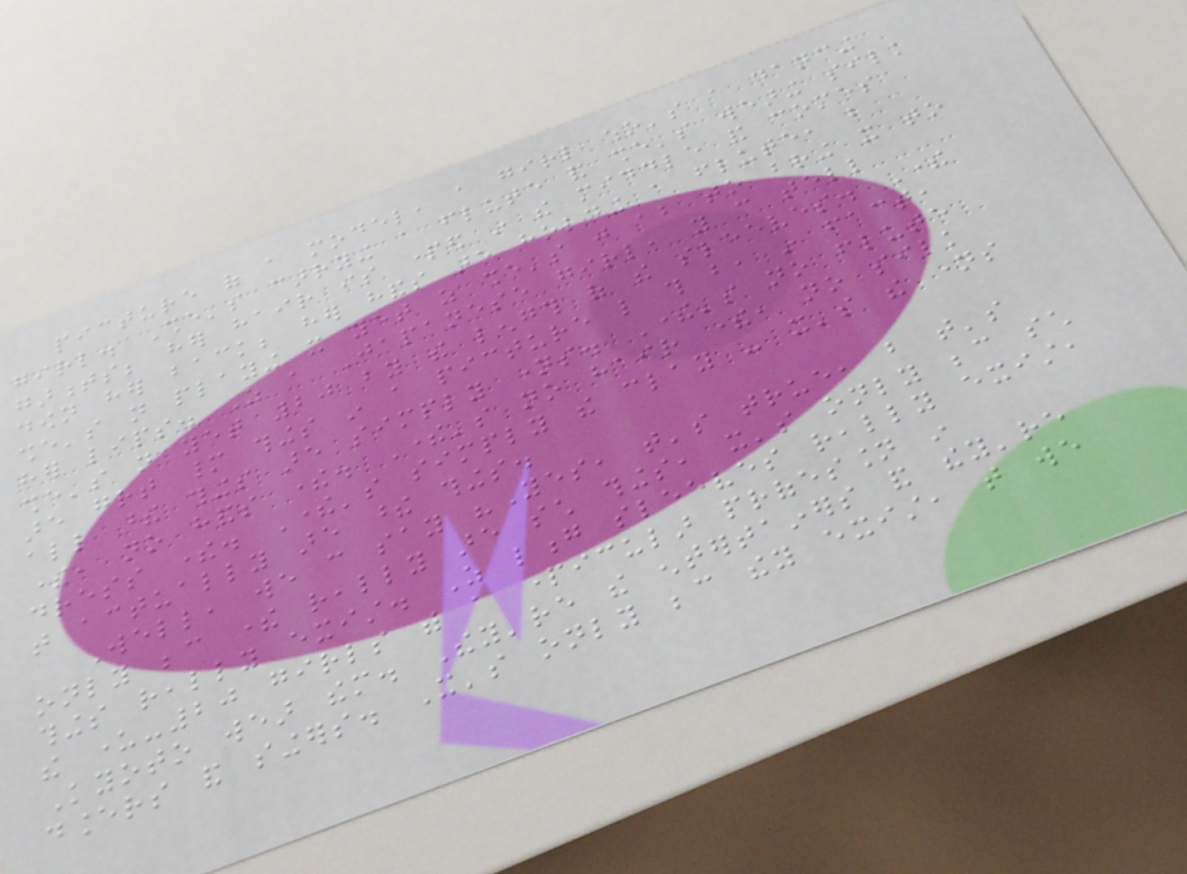picture of a model, a girl who's a dancing
girl. She's carrying a flute and she's wearing silk
garments; her hair is parted in the middle and comes
down her back; her hands are holding a flute, but
she's not playing it yet as she's just about to bring it to
her lips. As a Japanese girl, you can tell
she's not yet 20 by the length of the sleeves. There
are great many things in a picture like this but, in fact,
all these things are simply names. There's no flute
there, no hands there. There's no hair there, no silk
dress there. There's simply the clay - it's the names
that actually are these things.
Well, we can say "Yes, that's true, but that's
only because there really are such things, it's only because such
things really exist. As long sleeves really exist,
the under-20 girls with a particular profession in
Kyoto wear them. They're the entertainers and they're
dancers and singers. It's only because they exist, that we
